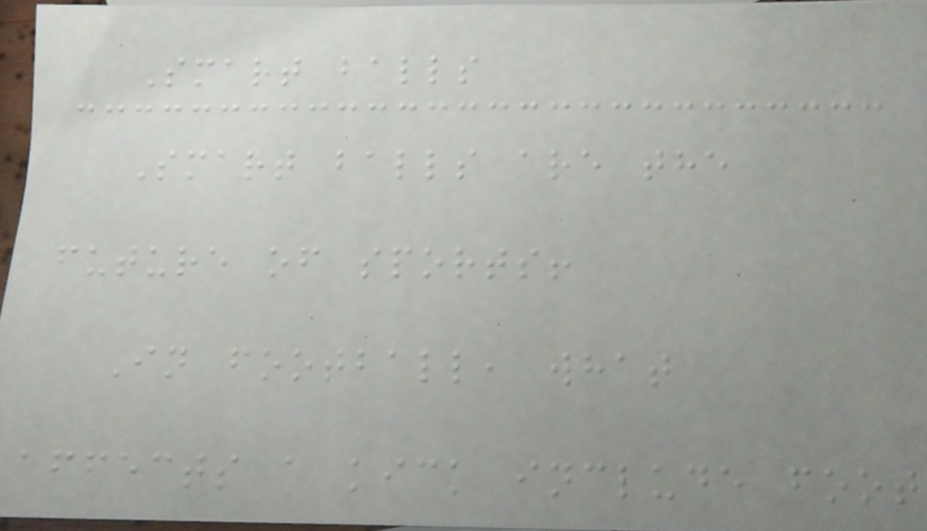Smart balls
Smart balls are the
future of sports!
In football, what
affects a kick include foot
